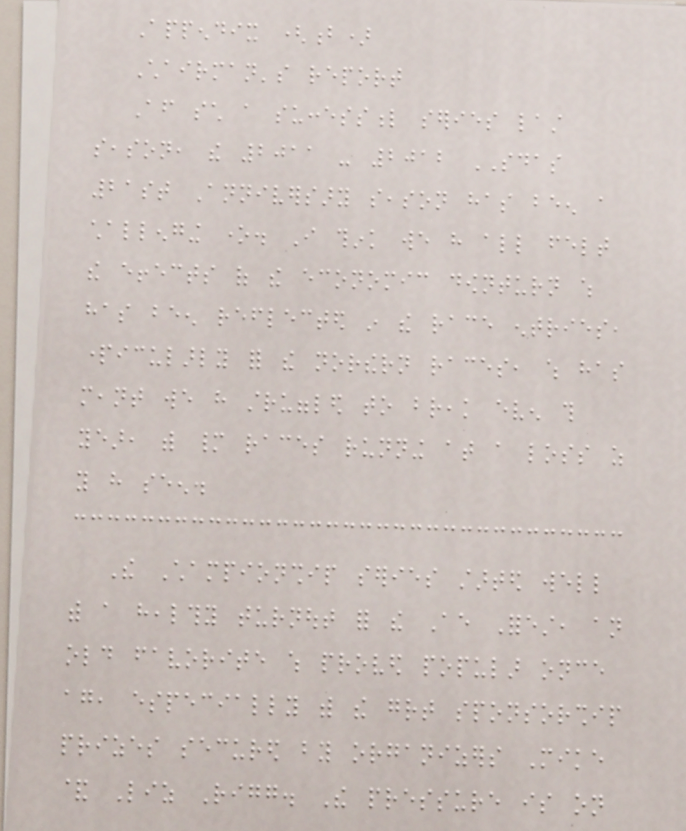Appendix (b)
Chairman's report
After such a successful series last
season, the 2011 - 2012 SDAS
21st Anniversary season has been a
challenging one. I think we have all felt
the effects of the economic downturn which
has been reflected in the race entries,
particularly for the northern races, which has
meant we have struggled to break even this
year, with many races running at a loss as
you have seen.
The Championship series started well
with a healthy turnout for the Ae Forest, an
old favorite which proved popular once
again, especially with the great sponsorship
prizes secured by organizers Mike
& Liz Rigg. The pressure is on
